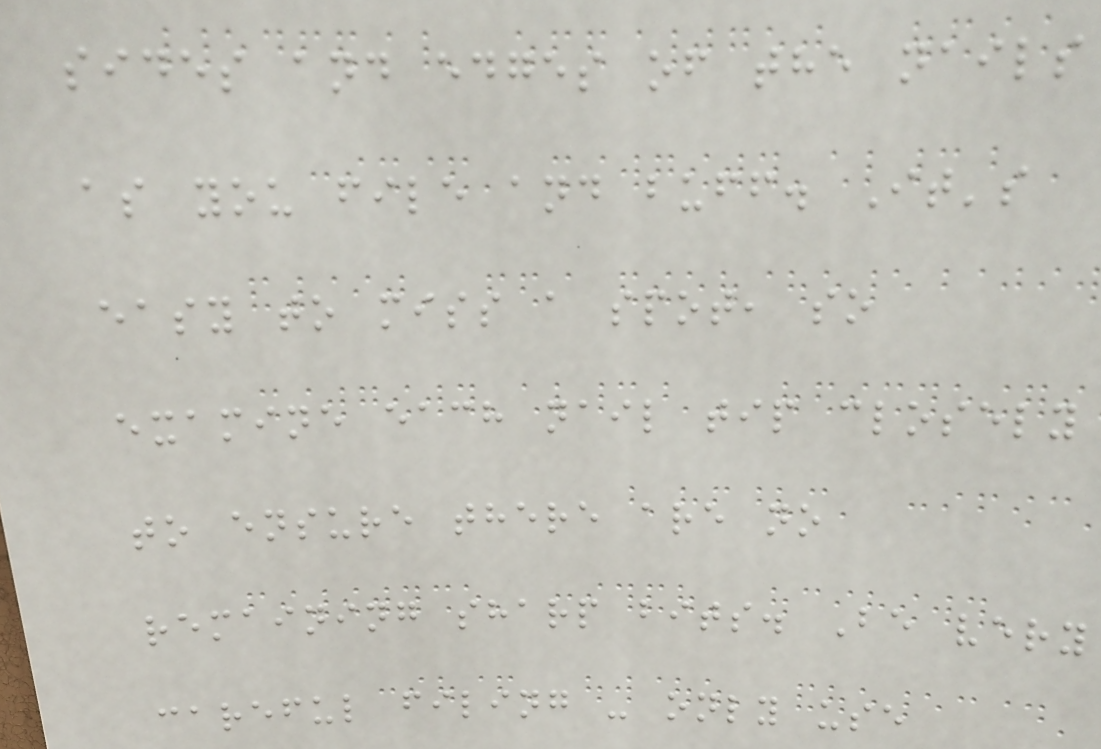sides and edges of the nails
as you file and buff. It's
easy to miss a spot, so
examine each nail tip closely
to ensure there are no
remaining sharp bits. Be very
careful filing - only use
